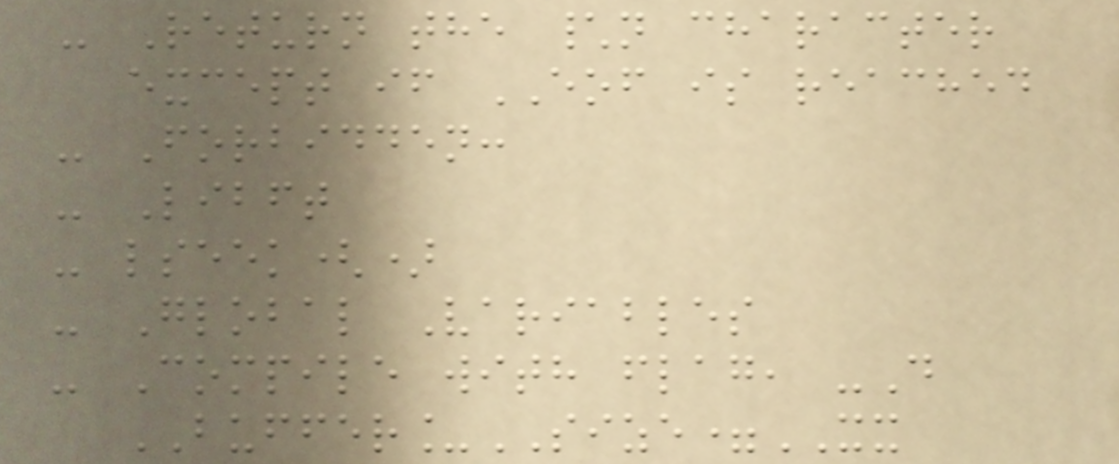- Return the \n character
except if EOF is reached
- Forbidden:
- Libft
- lseek()
- Global Variables
- Compile with flag, -D
BUFFER_SIZE=XX
